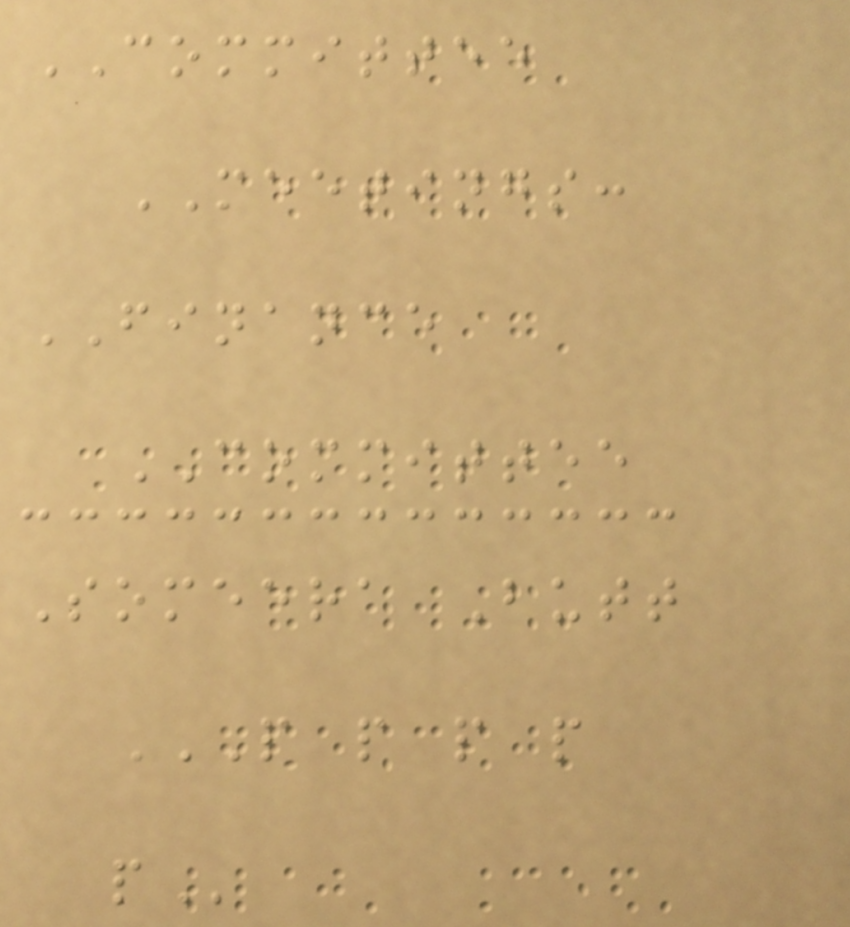COMMITTEE
MEETINGS:
FINANCE
COMMITTEE
Someera Butt
P P P P
P
